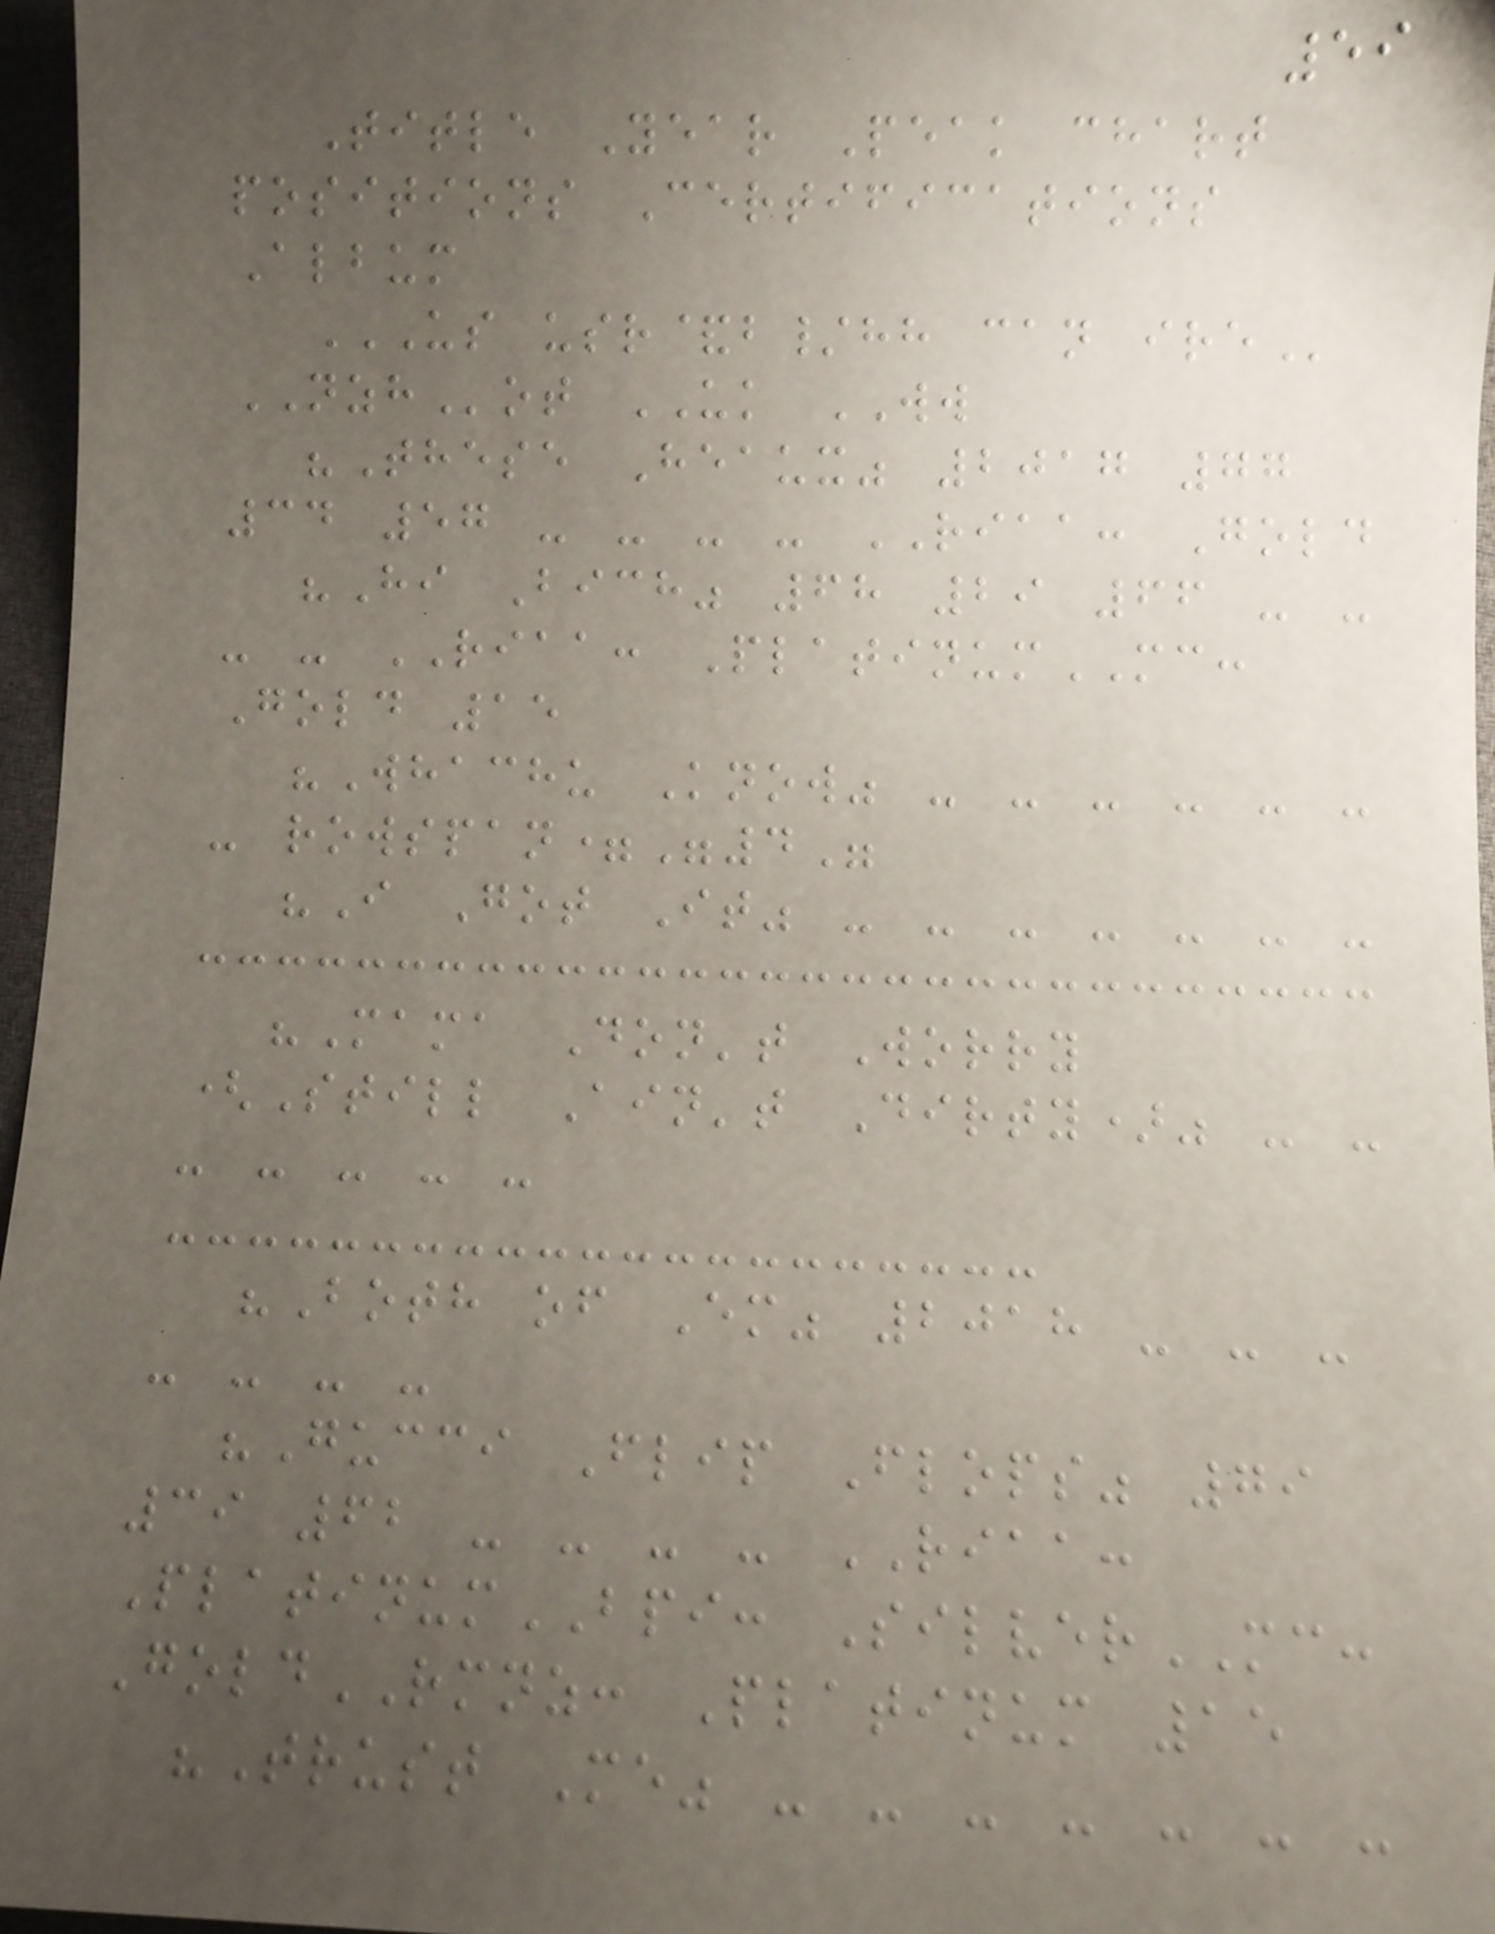59
Title Year Peak chart
positions Certifications
Album
US USR&B/HH CAN IRE
NZHot UK WW
"These Heaux" 2017 77
34 57 - - - - RIAA: Gold
"Hi Bich" 68 29 66 - -
- - RIAA: PlatinumMC:
Gold 15
"Whachu Know" - - - - - -
- rowspan="4"
"I Got It" - - - - - - -
"Mama Don't Worry
(Still Ain't Dirty)" - -
- - - - -
"Both of Em" 2018 - - -
- - - -
"Gucci Flip Flops" 79
39 62 - - - - RIAA:
PlatinumBPI: SilverMC:
GoldRMNZ: Platinum 15
"Trust Me" - - - - - - -
